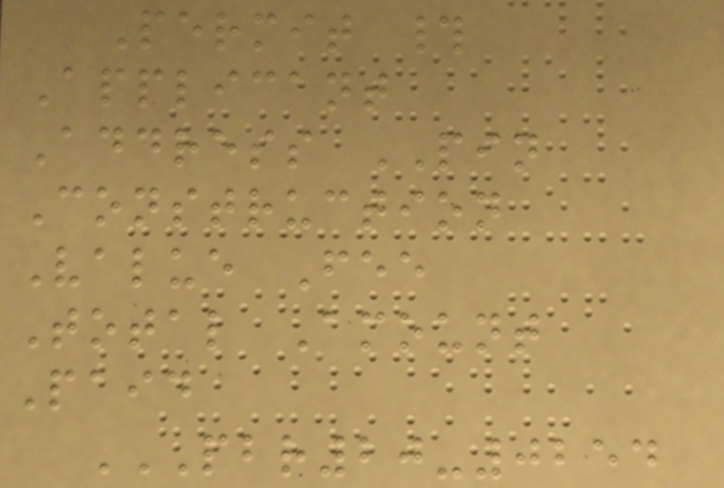Permit #
Applicant
Address PIN
Construction
Value Fee
Total Amount
Paid
PBR20-0254
